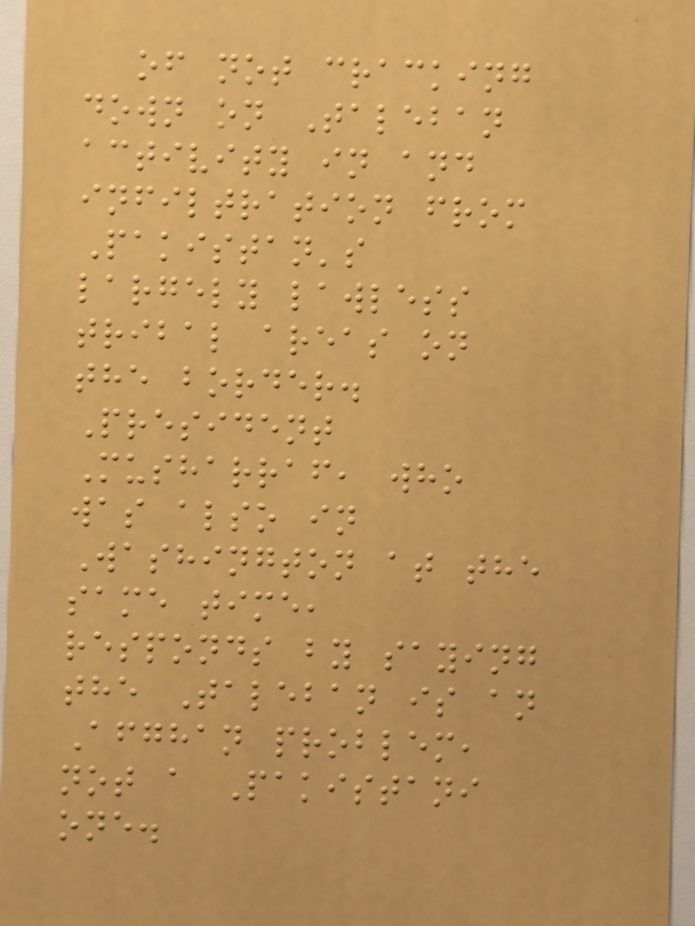of not cracking
down on Taleban
activity in and
infiltration from
Pakistan's
largely lawless
tribal areas on
the border.
President
Musharraf, who
was also in
Washington at the
same time,
responds by saying
the Taleban is an
Afghan problem,
not a Pakistani
one.
